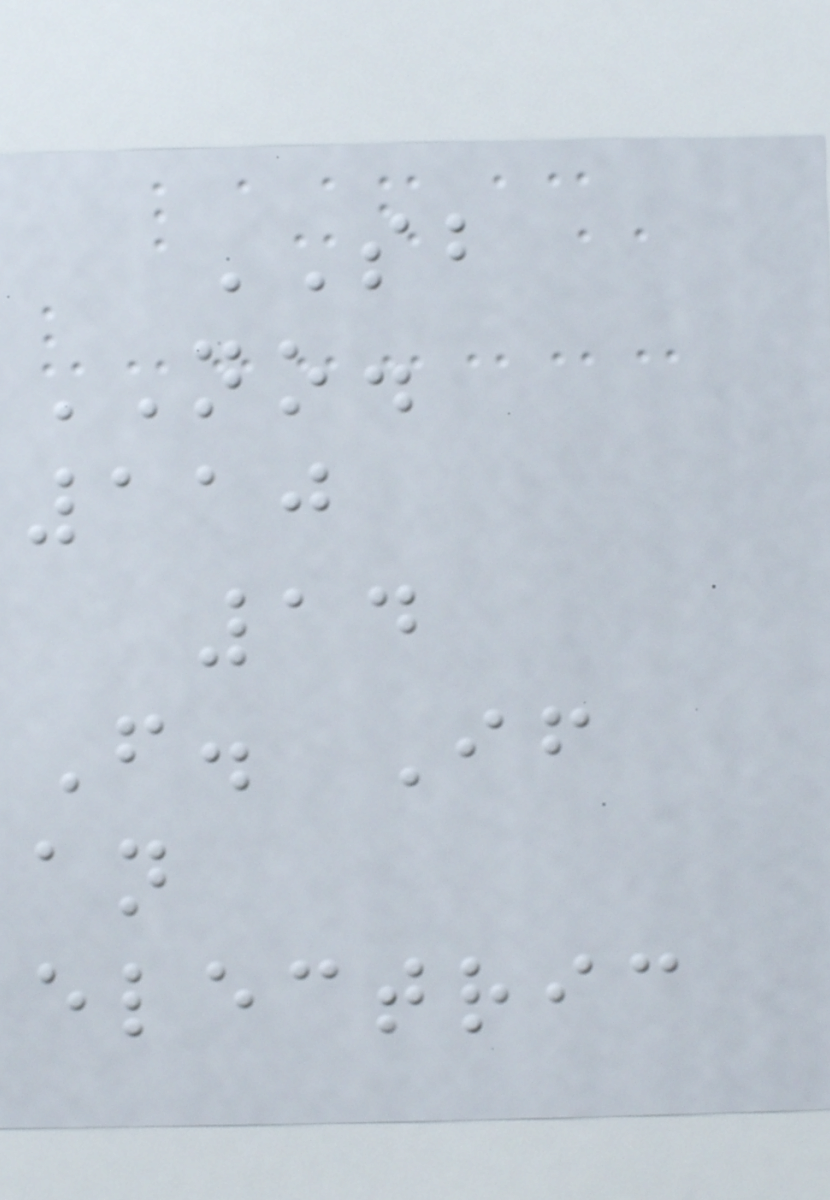SB
NO.
110
14
F. If
an
electric
